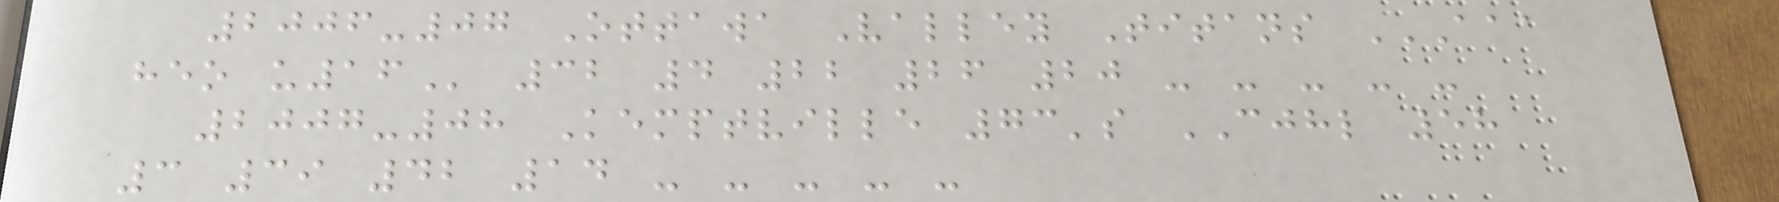2006-07 Ottawa Valley Titans AAA
HEO U16 32 4 22 26 20 - - - - -
2007-08 Kemptville 73's CJHL 58
3 39 42 14 - - - - -
